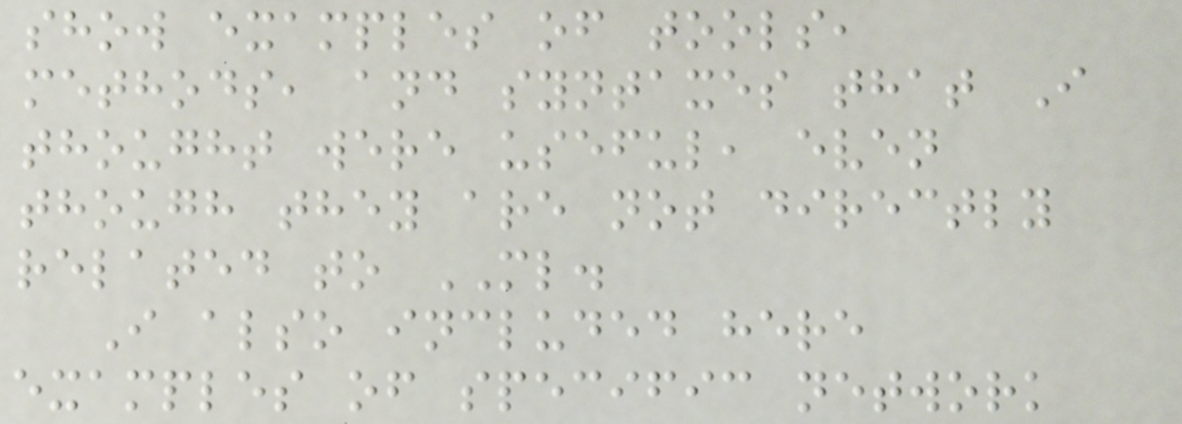show examples of tools,
methods, and syntaxes that I
thought were useful, even
though they are not directly
related to ML.
I also included here
examples of specific network
